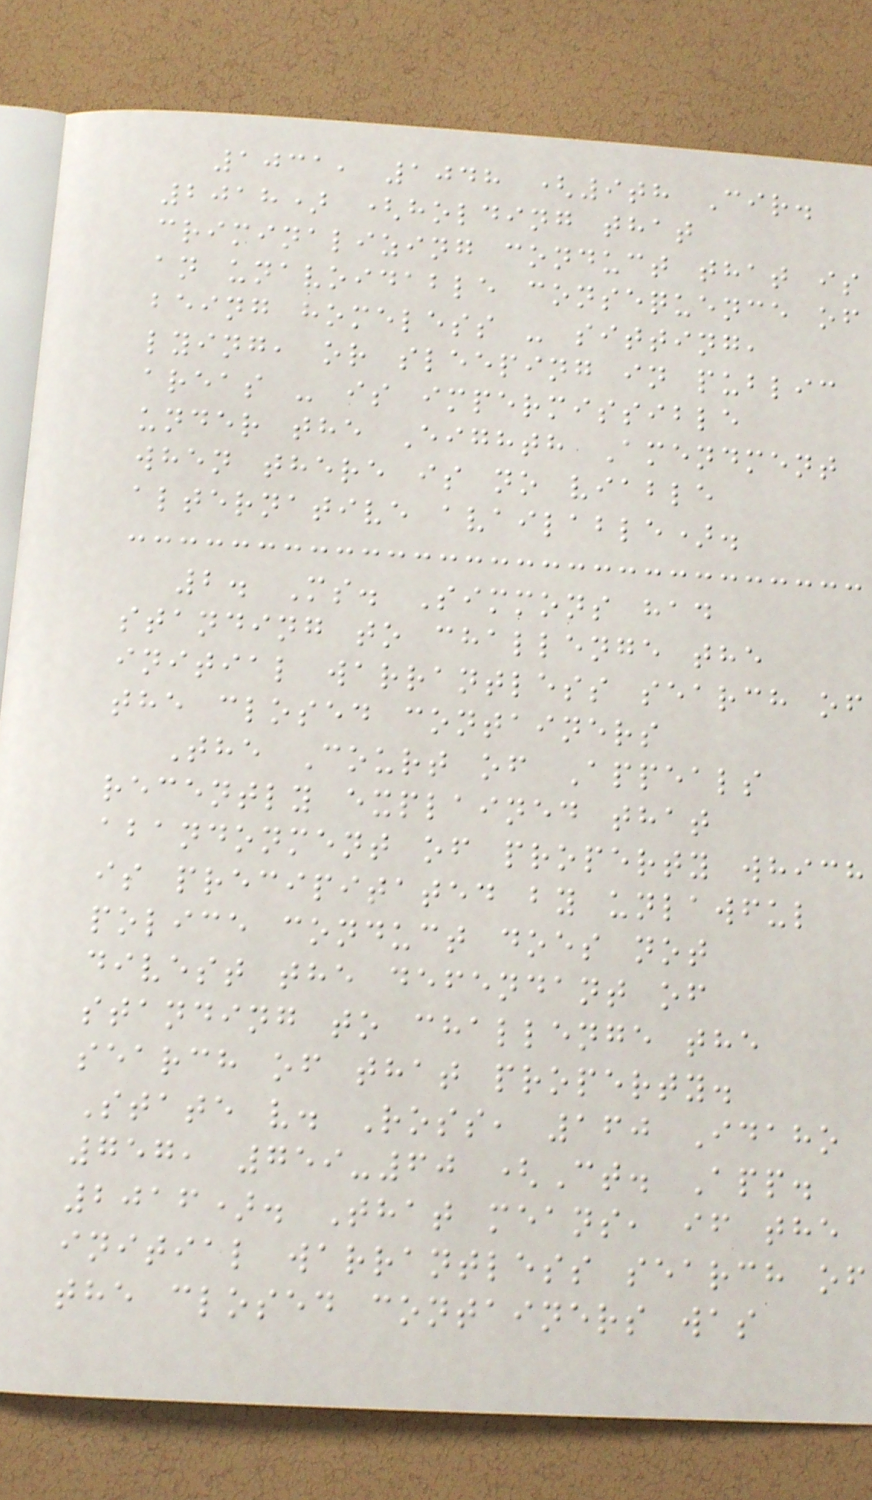1031, 1048 (9th Cir.
2018) (holding that
criminalizing conduct that is
an unavoidable consequence of
being homeless - sitting,
lying, or sleeping in public
areas - is impermissible
under the Eighth Amendment
when there is no viable
alternative available).
2. Ms. Simmons had
standing to challenge the
initial warrantless search of
the closed containers
The Court of Appeals
recently explained that
abandonment of property which
is precipitated by unlawful
police conduct does not
divest the defendant of
standing to challenge the
search of that property.
State v. Ross, 160 Idaho
757, 759-60 (Ct. App.
2016). That means, if the
initial warrantless search of
the closed containers was
